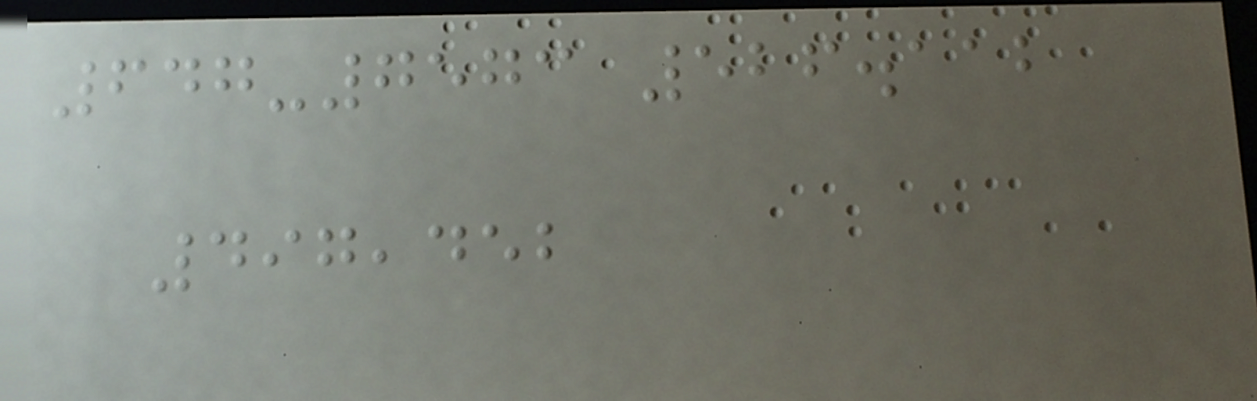647-7573 526.112
497,452
